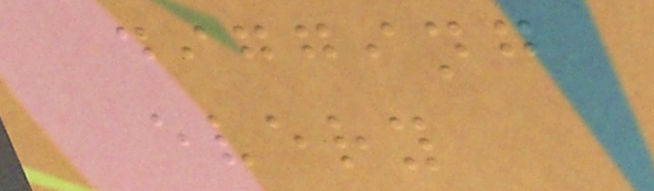digging
every
